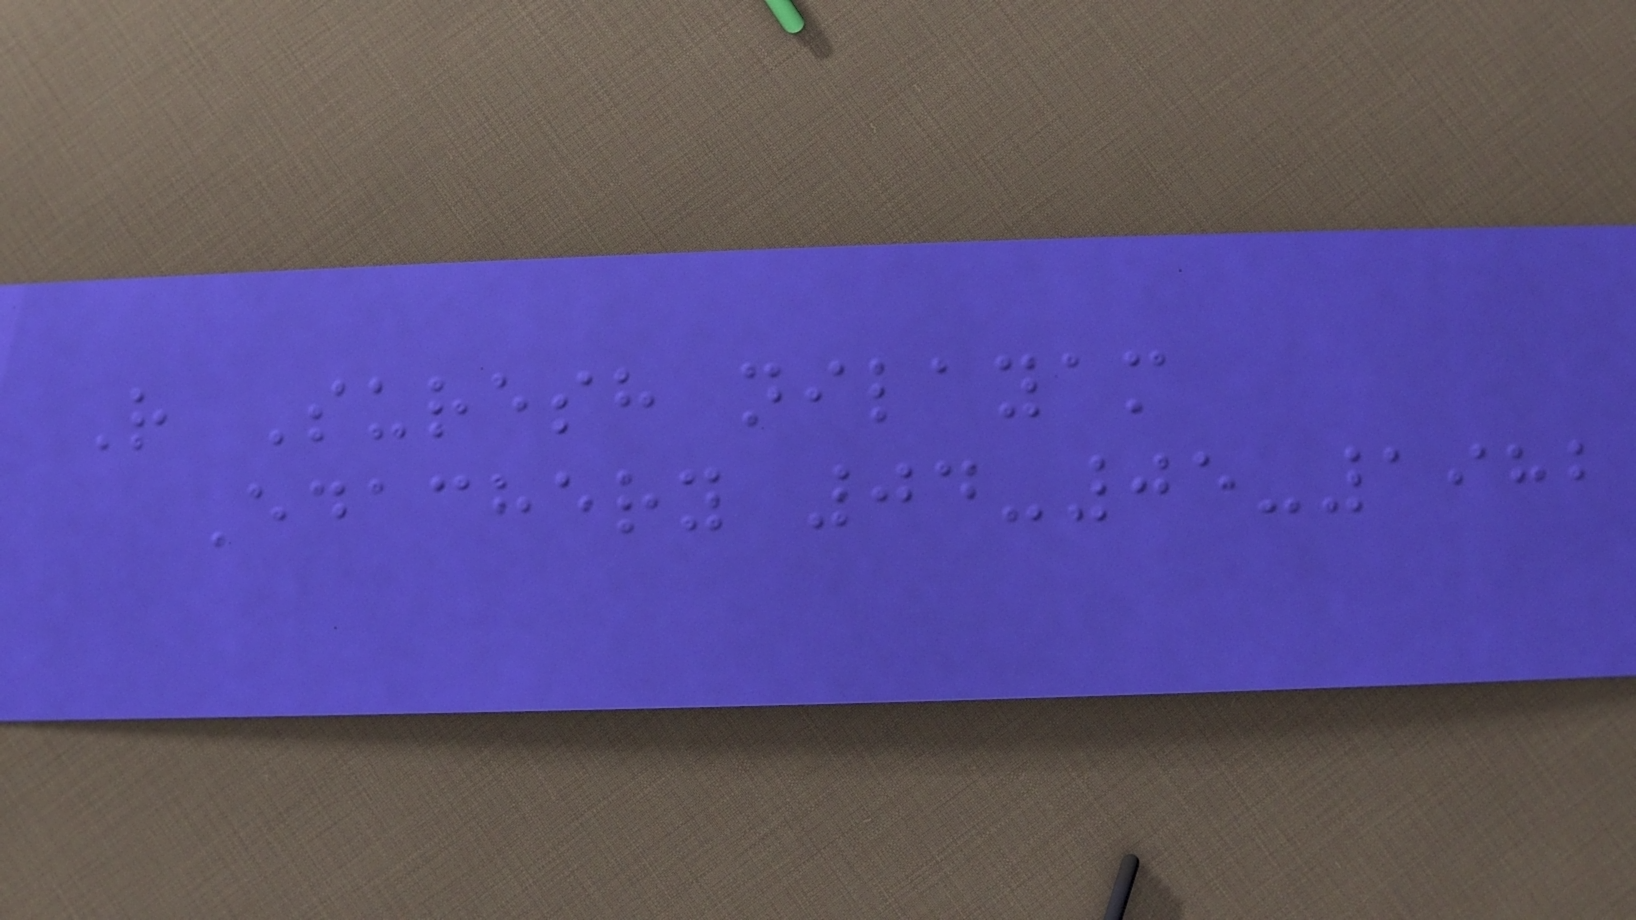R Suresh nilayam
Edachery 04-05-1982
